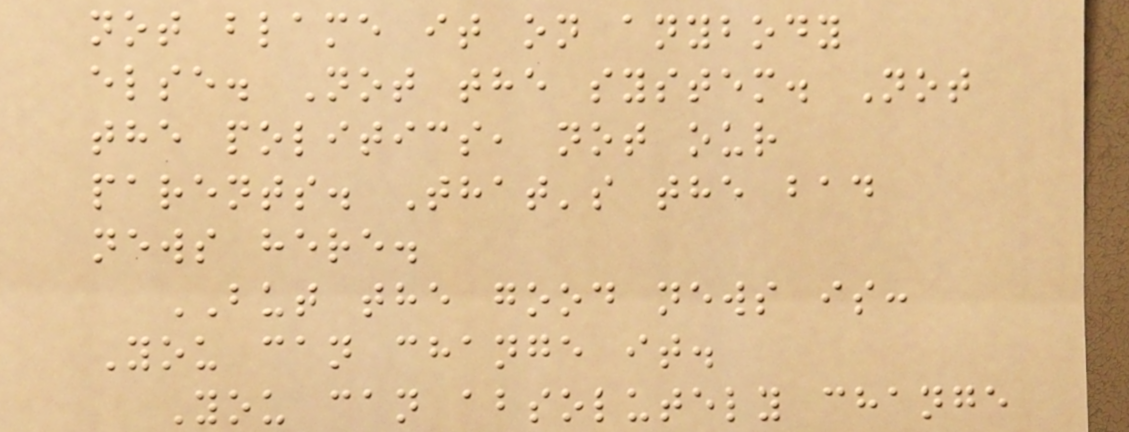not blame it on anybody
else. Not the system. Not
the politics, not our
parents. That's the bad
news here.
BUT the good news is:
You can change it.
You can absolutely change
